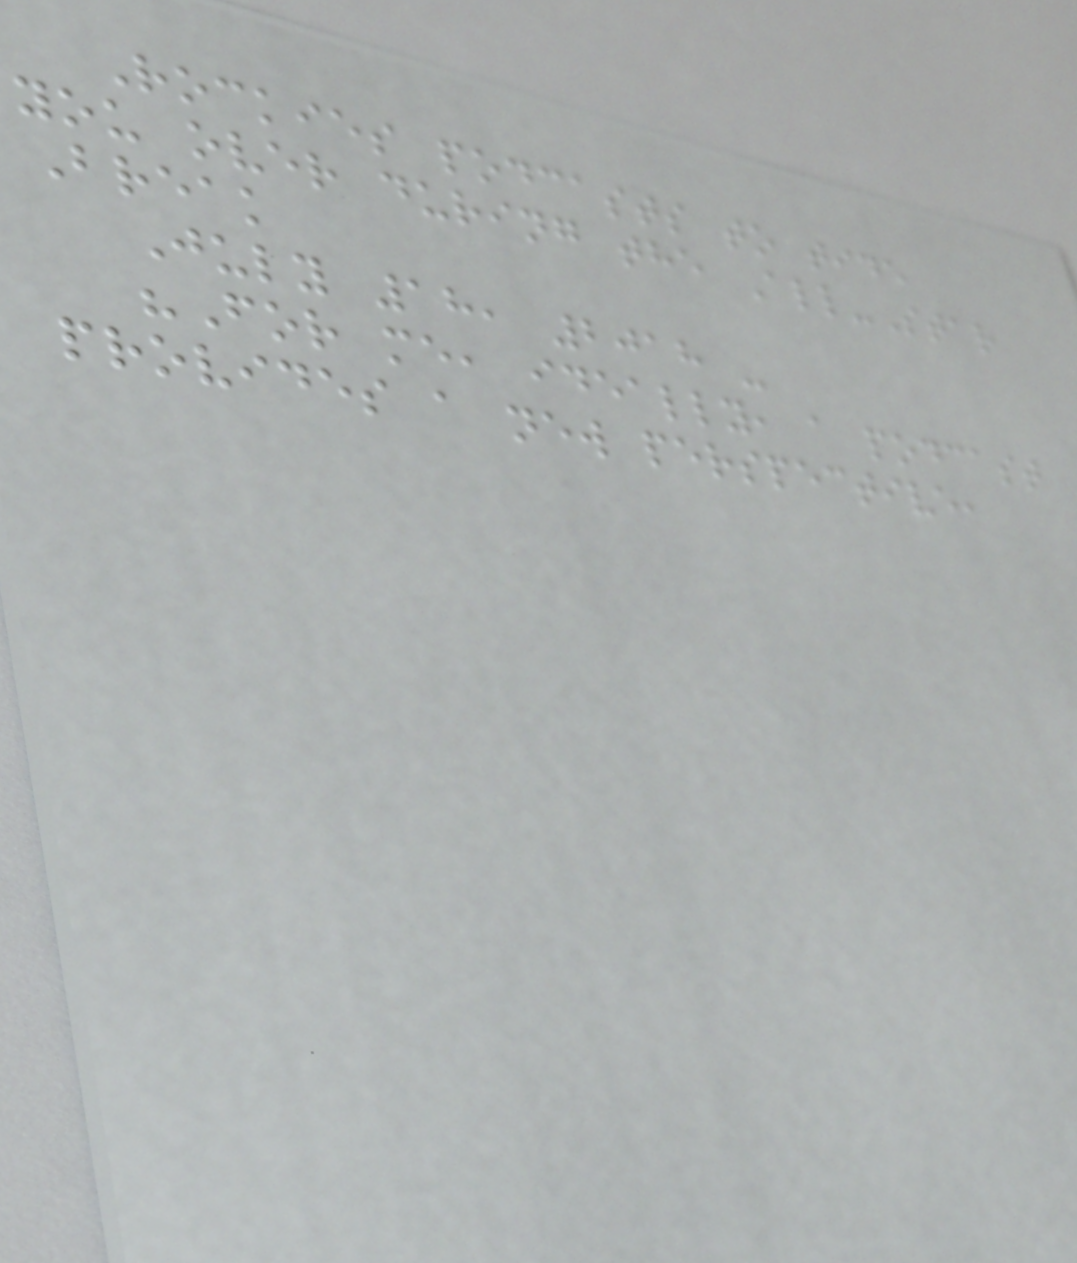Rockies podcasts to tide
you over during the All-Star
Break
July 18, 2018 -
"For me, ideally, a podcast
provides a new perspective,
